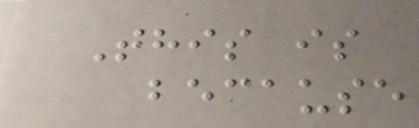This is
because
